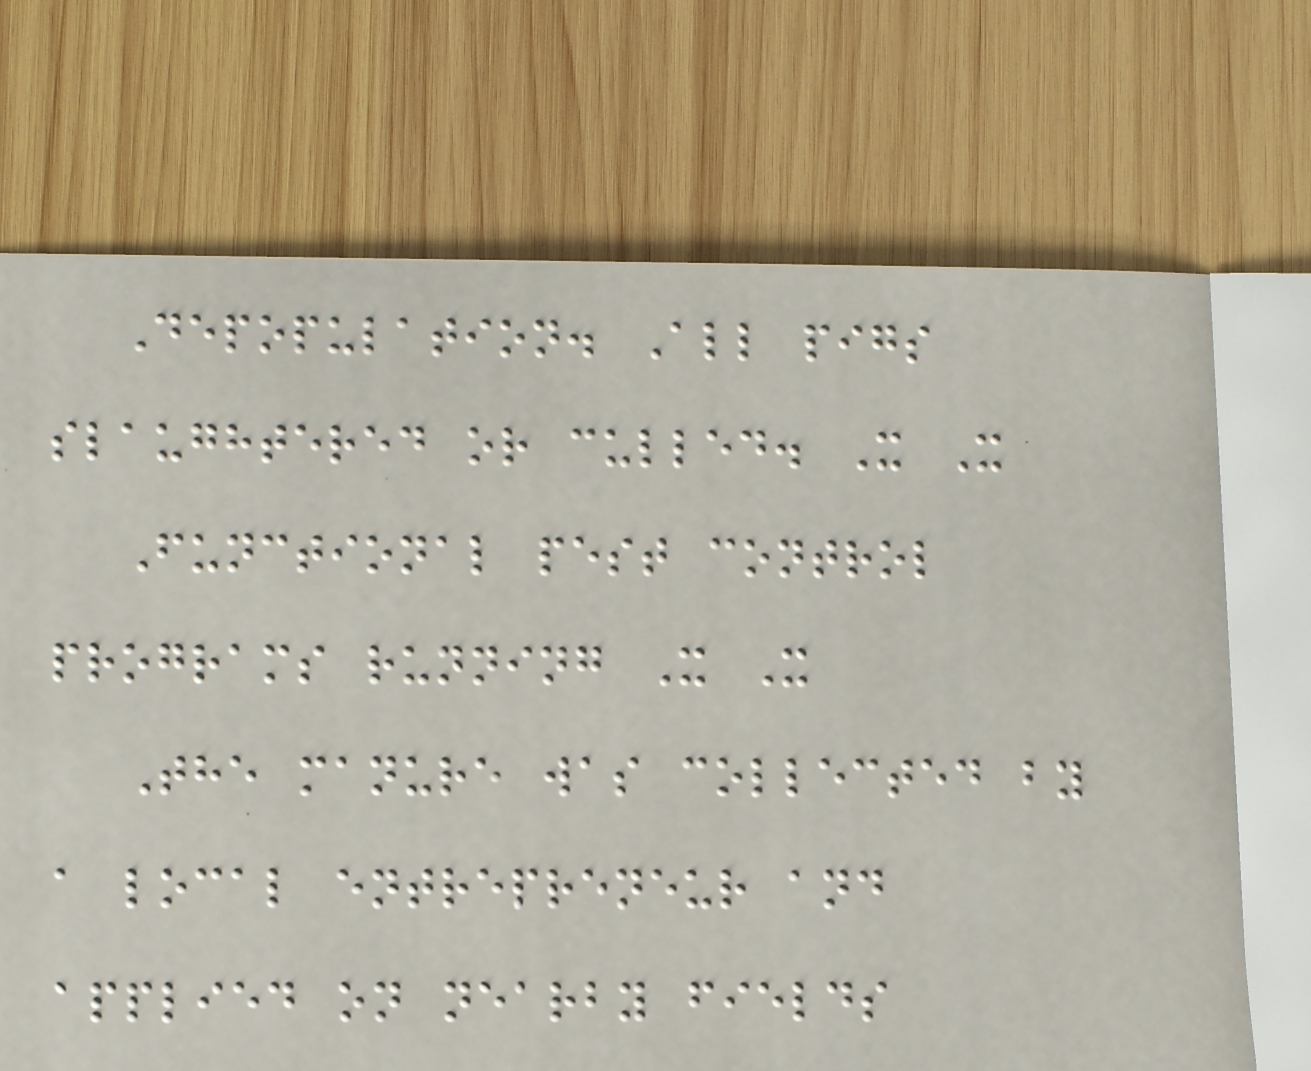Depopulation. All pigs
slaughtered or culled. X X
Functional pest control
programs running X X
The manure was collected by
a local entrepreneur and
applied on nearby fields
